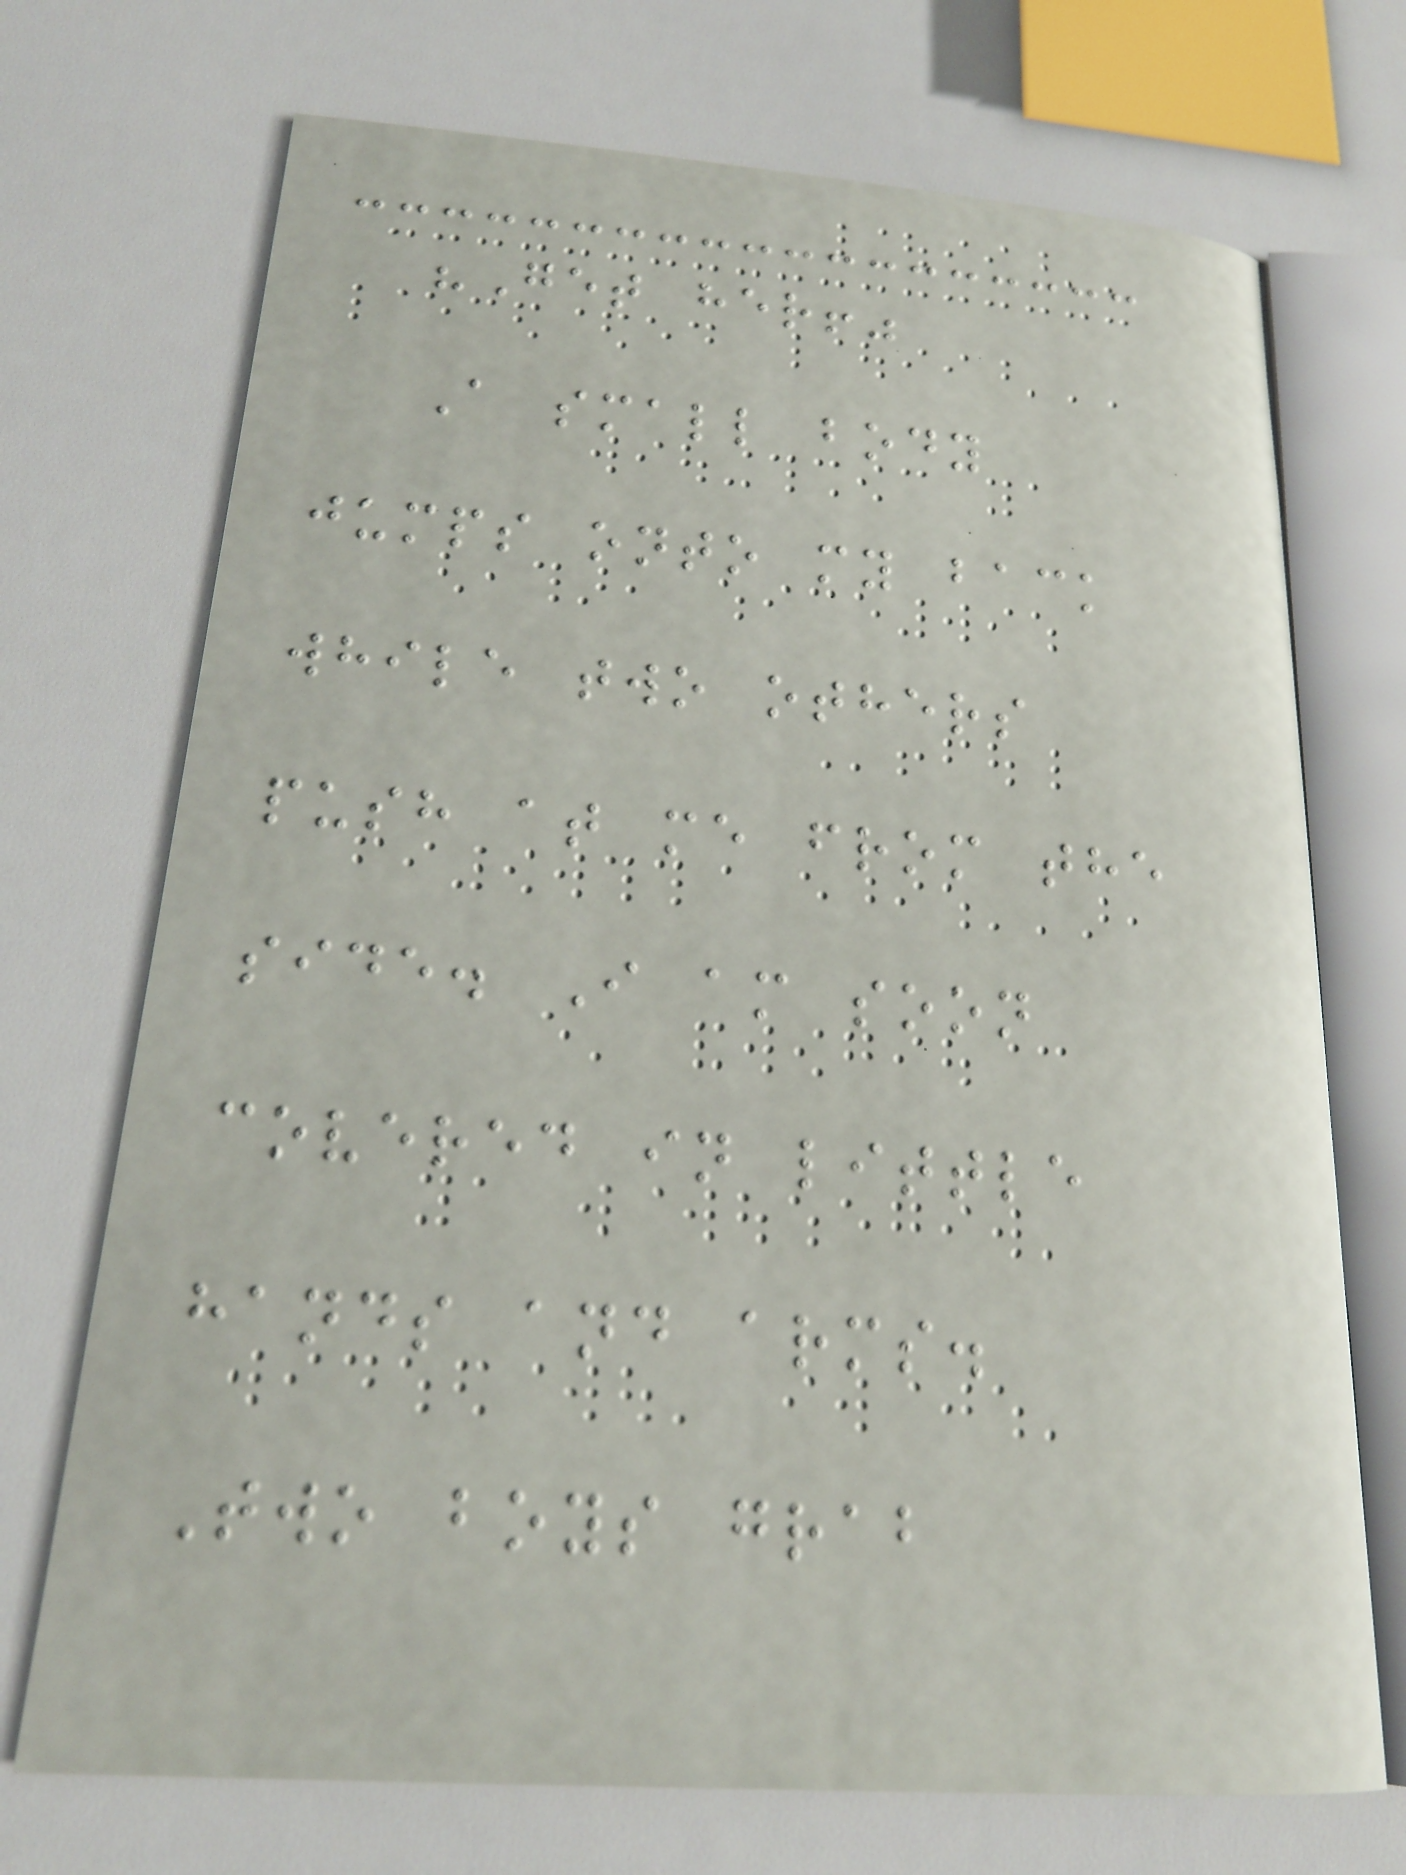"Get her!"
A small body
jumps onto my back
while two others
push at me from the
side. I am soon
covered in little
hands and arms.
Two boys grab
